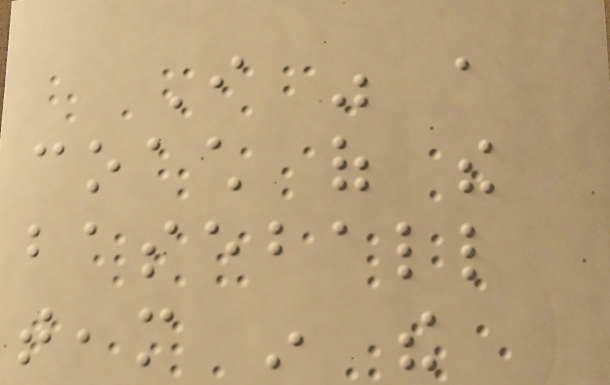I was a
coach of the
baseball
team in the
